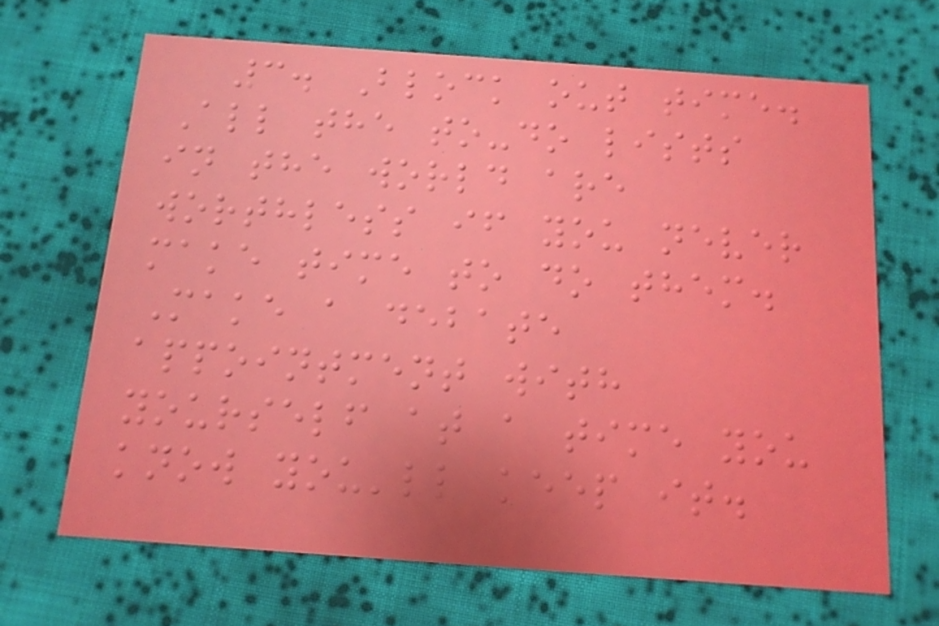3. Block out time.
All the to-do lists
in the world are
worthless if you never
make time to do them.
Make a debate
appointment with
yourself at a time you
know you'll keep it.
